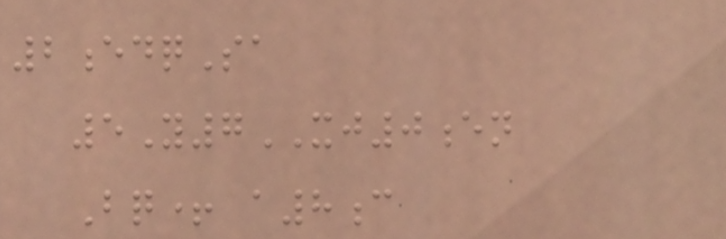2edqSa
5Y7XJ0en
Bq+ a8c
